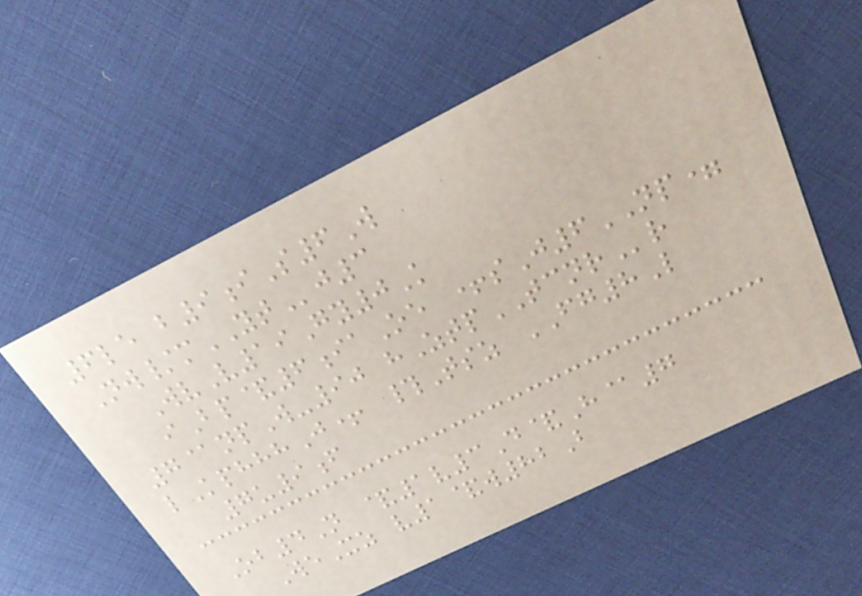6le b9iS6W
Nw/mYTj3
WvV19Gy0K
iBp&6iaOe +sJ6NP=
7@npW-90 hZtpTCNRr
lKphhhJ+ #Tsz FG8L
7u9f
Ob4N &1v3D&H@7
WeXz v1&w82B
